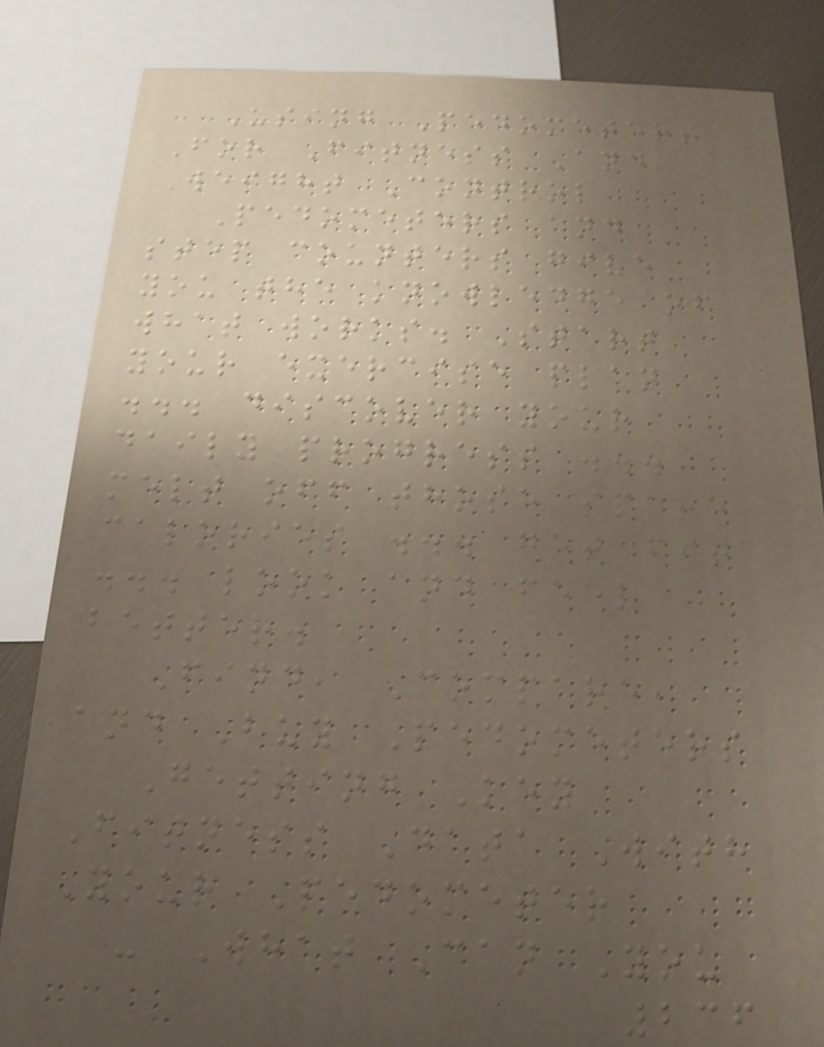Using Pedometers
For Fitness And
Weight Control
Pedometers and
step counters give
you the knowledge of
what works. Start
your exercise plan
... discover your
daily progress ...
melt off those spare
calories ... get fit
... look and feel
better.
Find, Compare,
and Buy Pedometers
Getting Key
Fitness Data With
Your Pedometer
- What Can You
236
